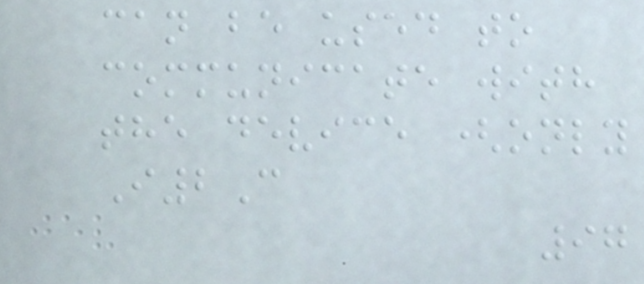can be used to
communicate with
the device (only
I2C
97
